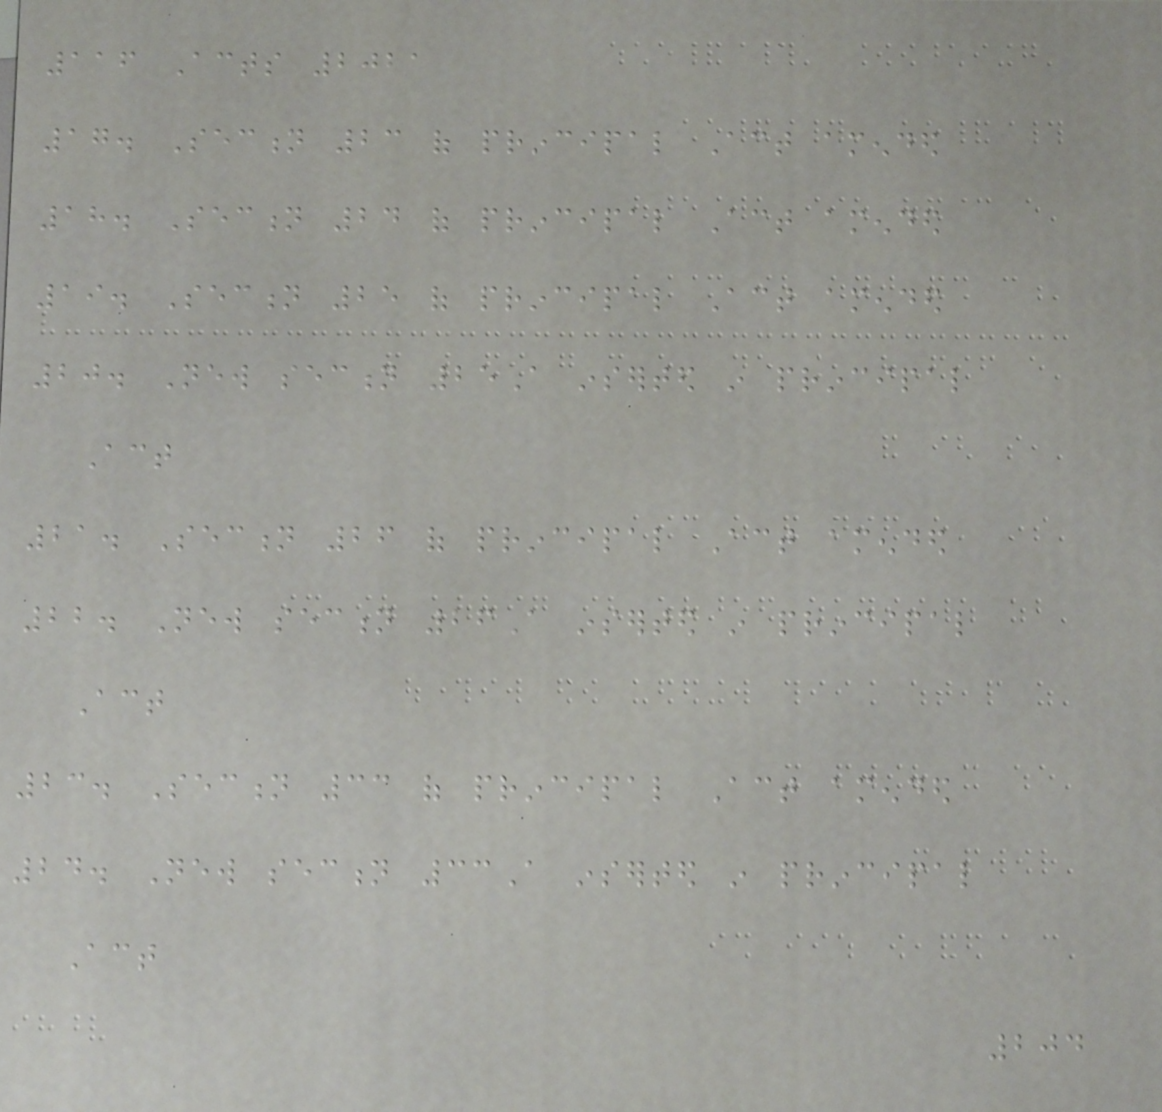116 Acts 2021
17. Section 23 of principal Act amended
18. Section 24 of principal Act amended
19. Section 25 of principal Act amended
20. New section 25A inserted in principal
Act
21. Section 26 of principal Act amended
22. New section 26A inserted in principal
Act
23. Section 33 of principal Act amended
24. New section 33A inserted in principal
Act
204
